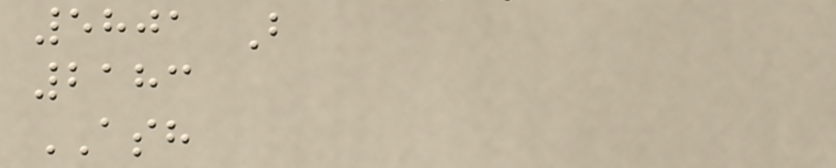5801 B
2183
ASH
